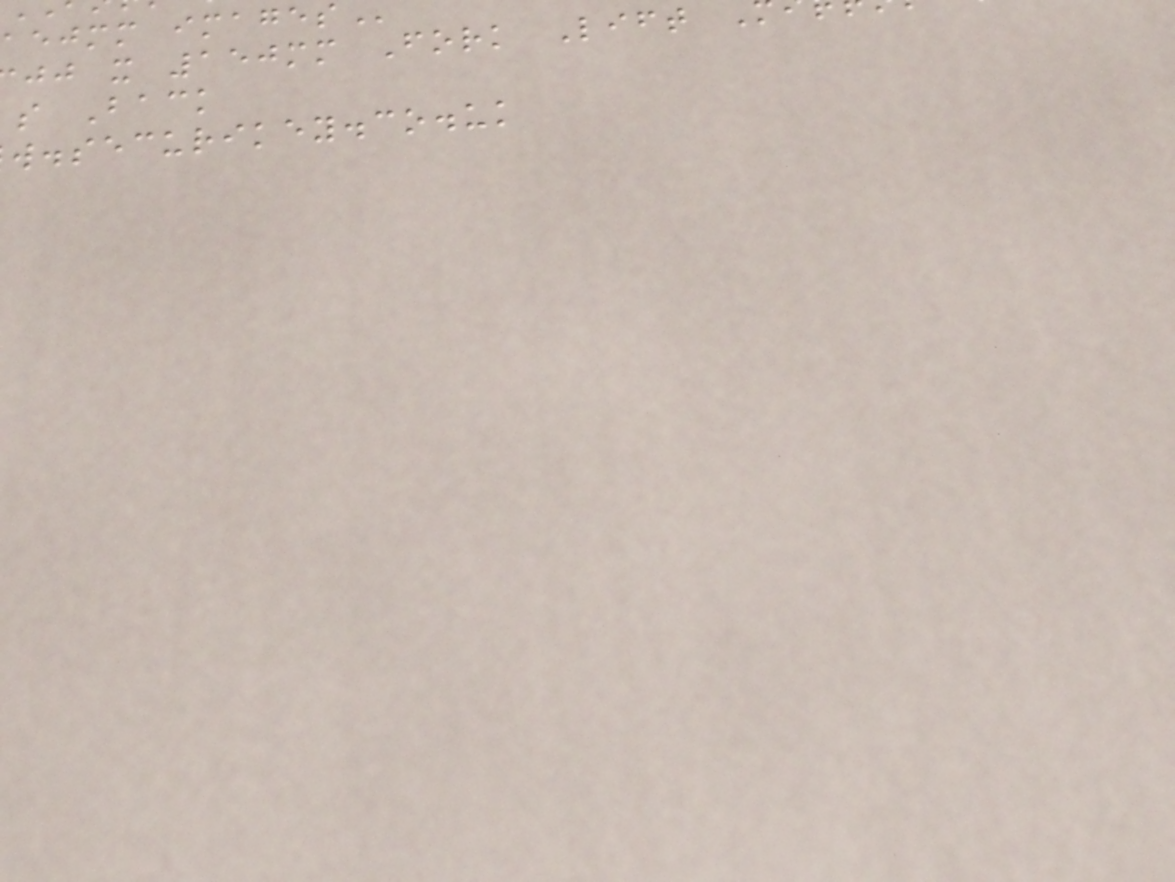jj x 150mm Fork Lift
s Back
w.securikey.co.uk
